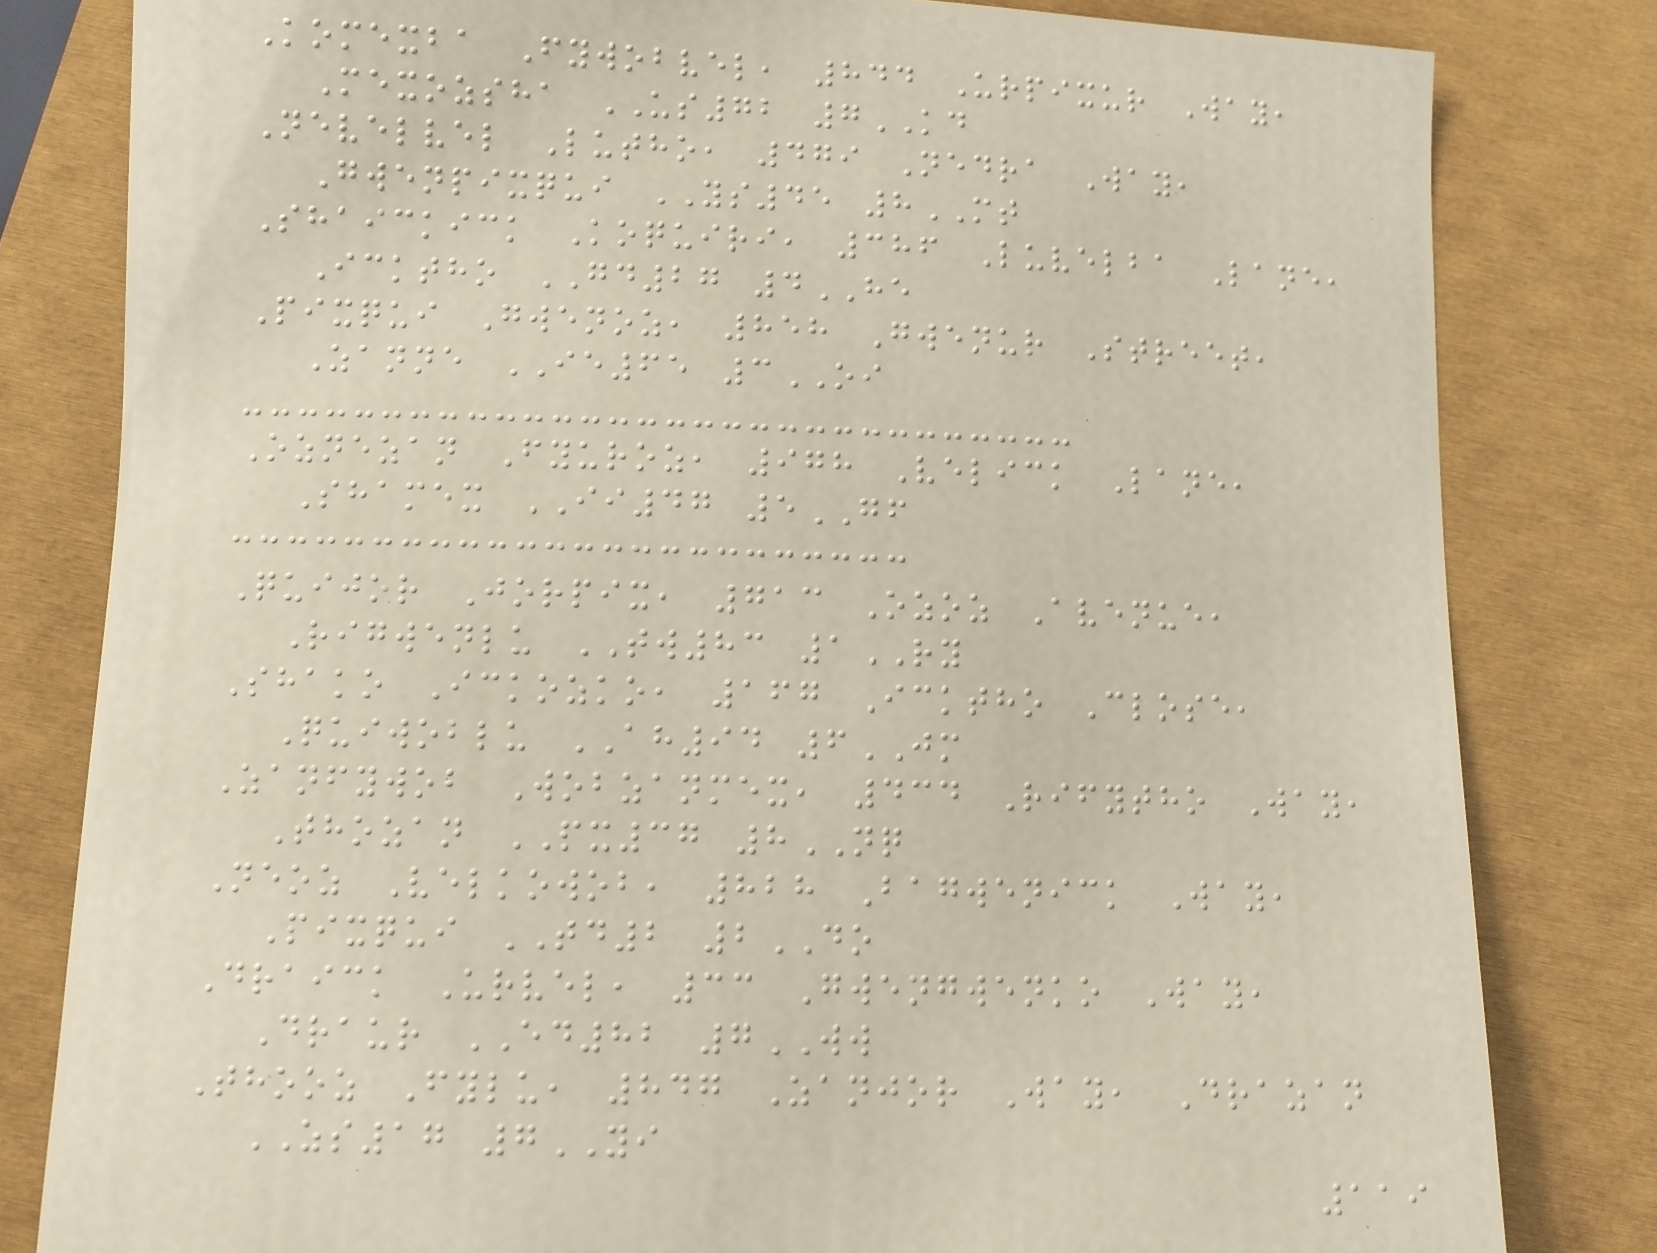Komexba Fywobvel, 844 Urpixur Way,
Mexozsha US72 7KD
Nevelvel Lutho, 479 Nedra Way,
Gwenpixqui YS45 8MT
Shaickick Koquiri, 386 Luvelba Lane,
Icktho GD27 4HE
Pixqui Gwenoz, 858 Gwenur Street,
Zanne IE65 3OI
Oznezan Fyuroz, 978 Velick Lane,
Shamex II47 5GF
Quijor Jorpix, 713 Ozoz Avenue,
Rigwenlu TW83 1RY
Shako Ickozko, 167 Icktho Close,
Quiwoblu AH94 6JM
Zanfywob Wobzanmex, 434 Rifytho Way,
Thozan PX37 8NQ
Neoz Velkowob, 828 Bagwenick Way,
Pixqui TD2 2DO
Draick Urvel, 33 Gwengwenko Way,
Draur ED82 7WW
Thooz Fylu, 847 Zanjor Way, Drazan
ZS17 7YI
119
